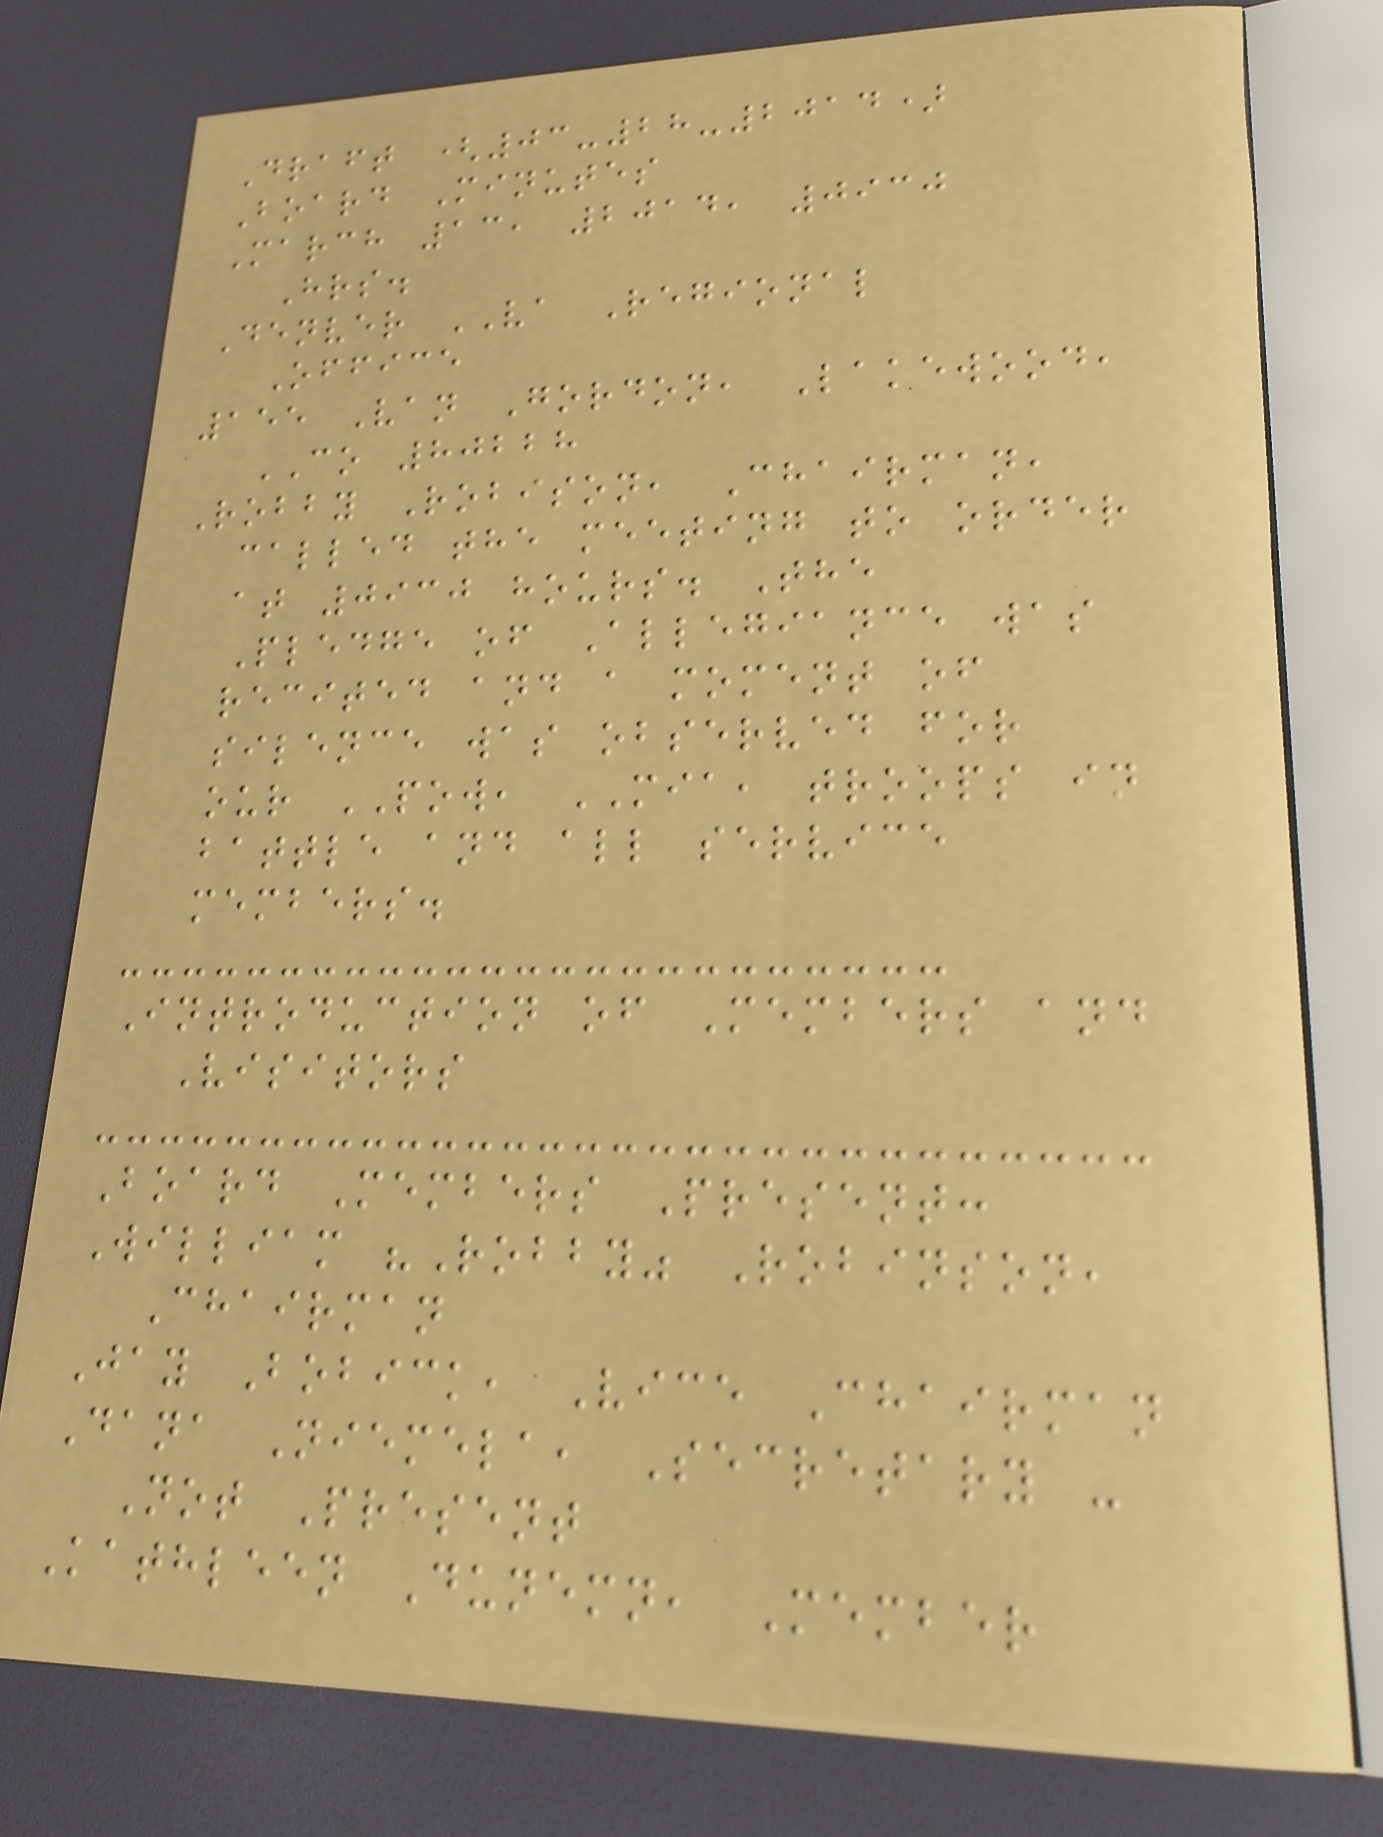Draft (03-28-2014)
Board Minutes
March 13, 2014, 0930
Hrs.
Denver VA Regional
Office
155 Van Gordon, Lakewood,
CO 80228
Robby Robison, Chairman,
called the meeting to order
at 0930 hours. The
Pledge of Allegiance was
recited and a moment of
silence was observed for
our POW, MIA, troops in
battle and all service
members.
Introduction of Members and
Visitors
Board Members Present:
William "Robby" Robinson,
Chairman
Jay Bobick, Vice Chairman
Dana Niemela, Secretary -
Not Present
Kathleen Dunemn, Member
